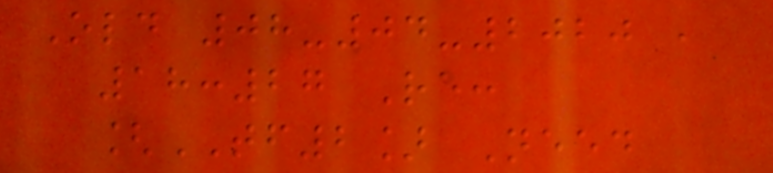Old 08-04-2020 ,
18:27 Re:
[TF2] Need
